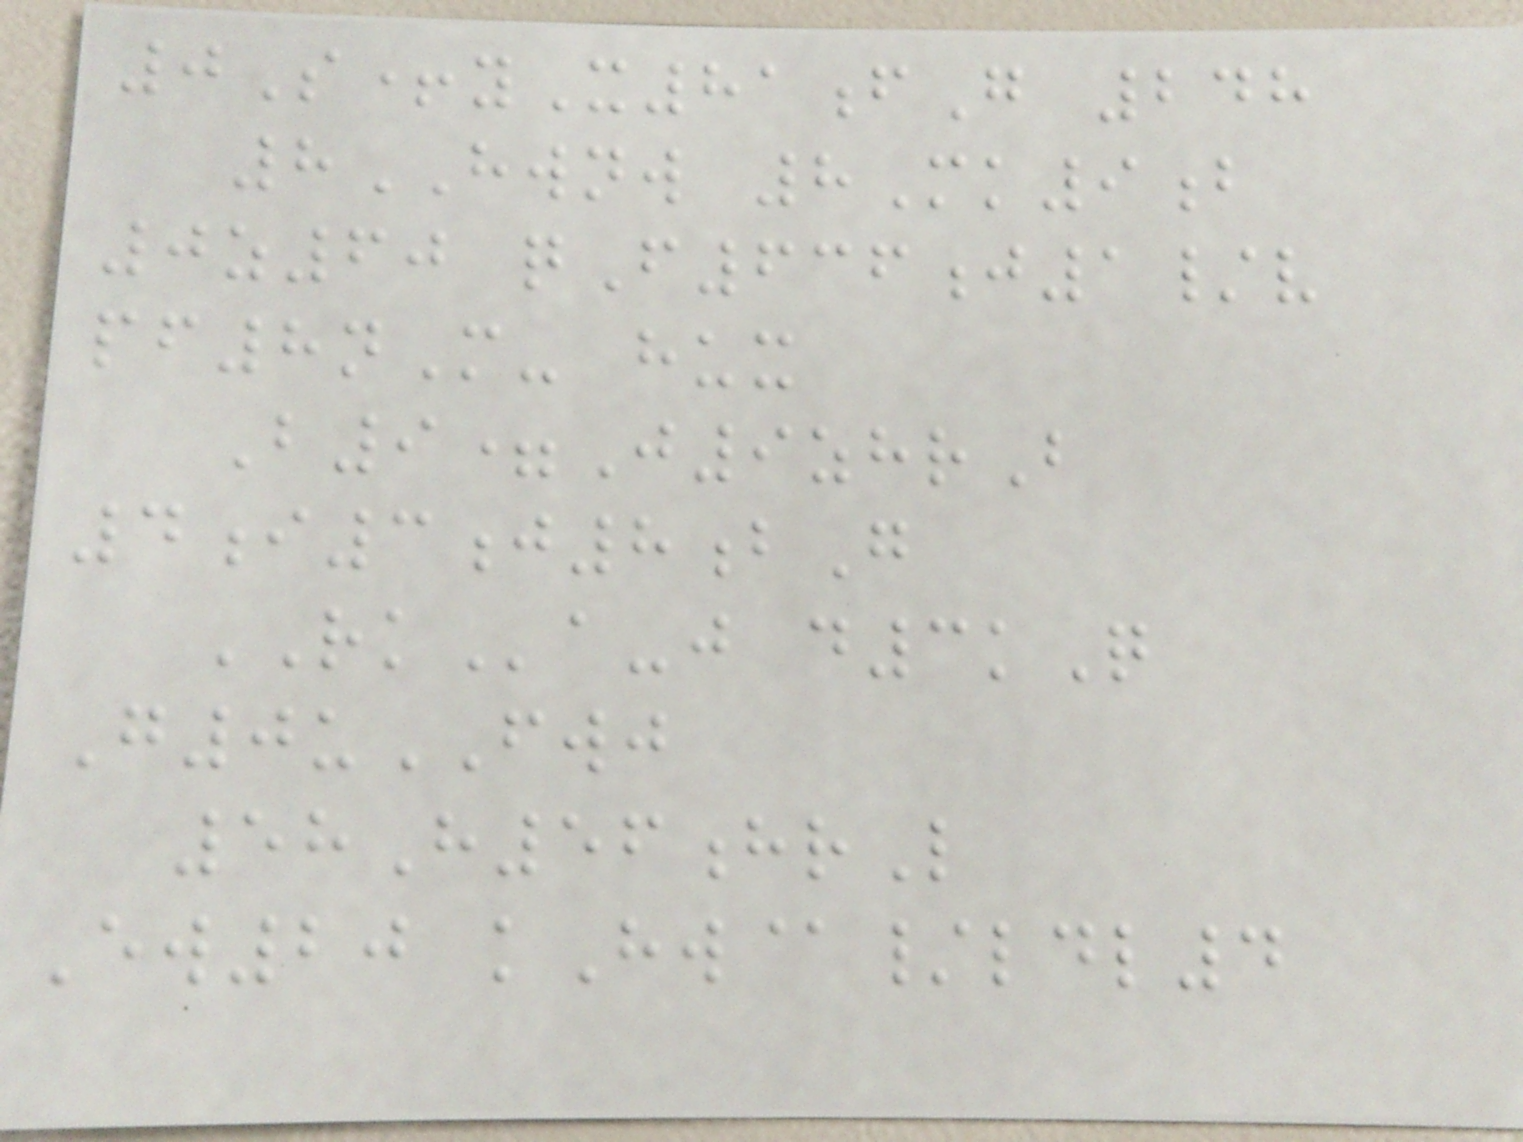0S+yX81fG 248
8HWNW 8Mk9b
0z60 qF636j1/v
pf8nM- hux
B9=J9zhrB
4i3j8bG
RKa-j d3kQ
G0uFWJ
58H56hrL
Ew20 kHw@/ldl4
